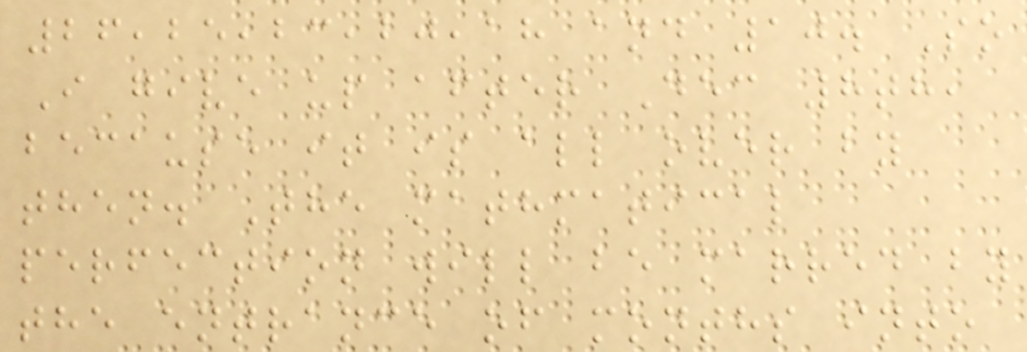26,25,23,20,18 and 10. So
I give up after Dec 8th,
because it is all over by
then. The mathmatical
perfection will be marred by
the entrance of months into
